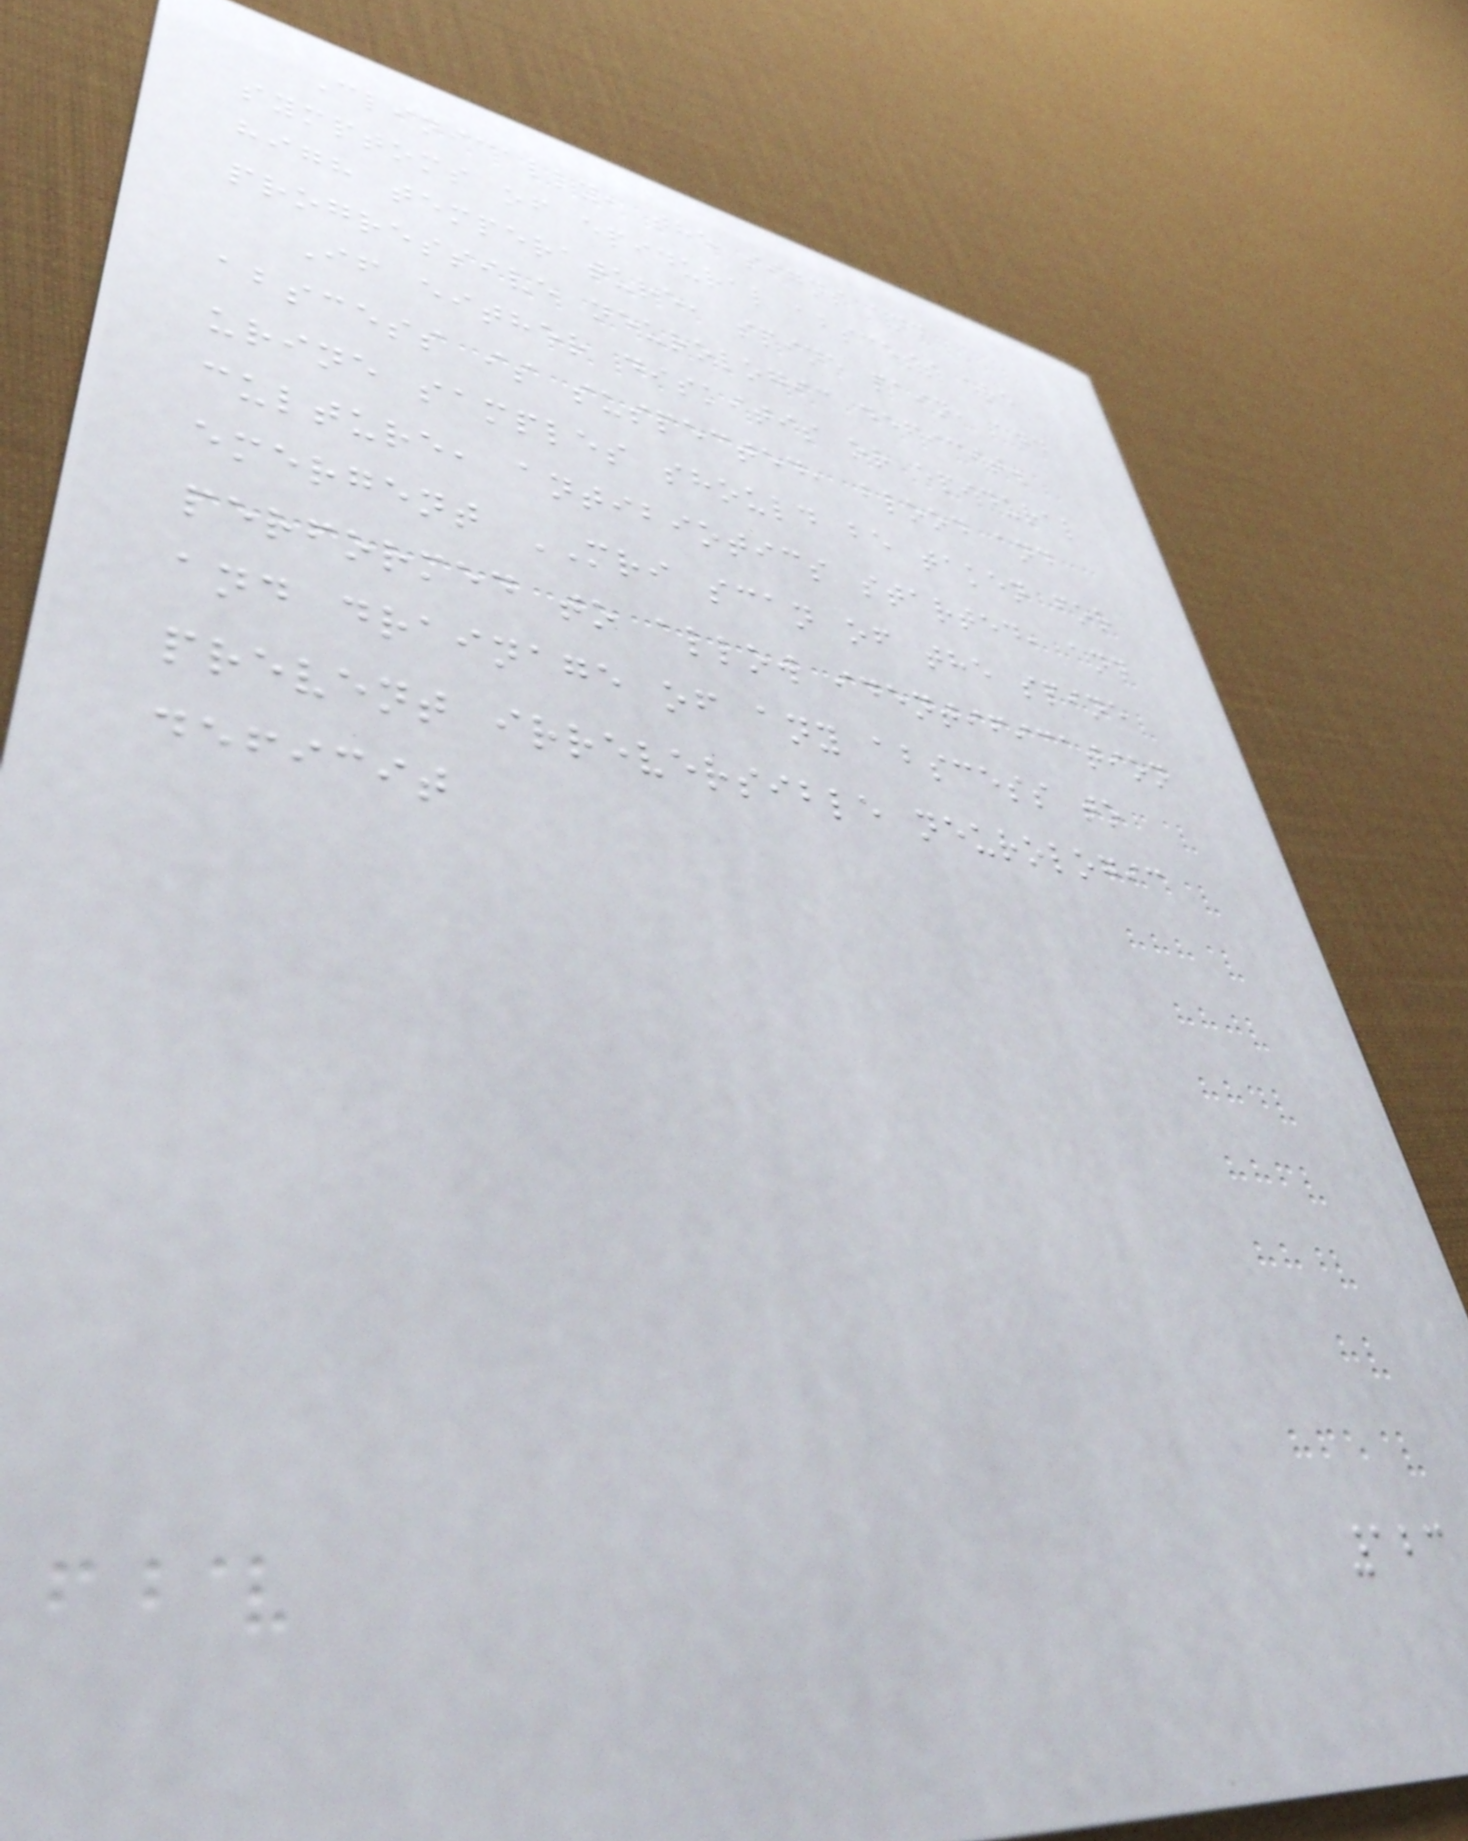Clinically, the signs and
symptoms of epidural abscess are
high temperature, spine pain, and
progressive neurologic deficit.
If either diskitis or epidural
abscess is suspected, blood and
urine samples should be taken for
culture, antibiotics started, and
emergent MRI scan of the spine
performed to allow identification
and drainage of any abscess to
prevent irreversible neurologic
deficit
123
